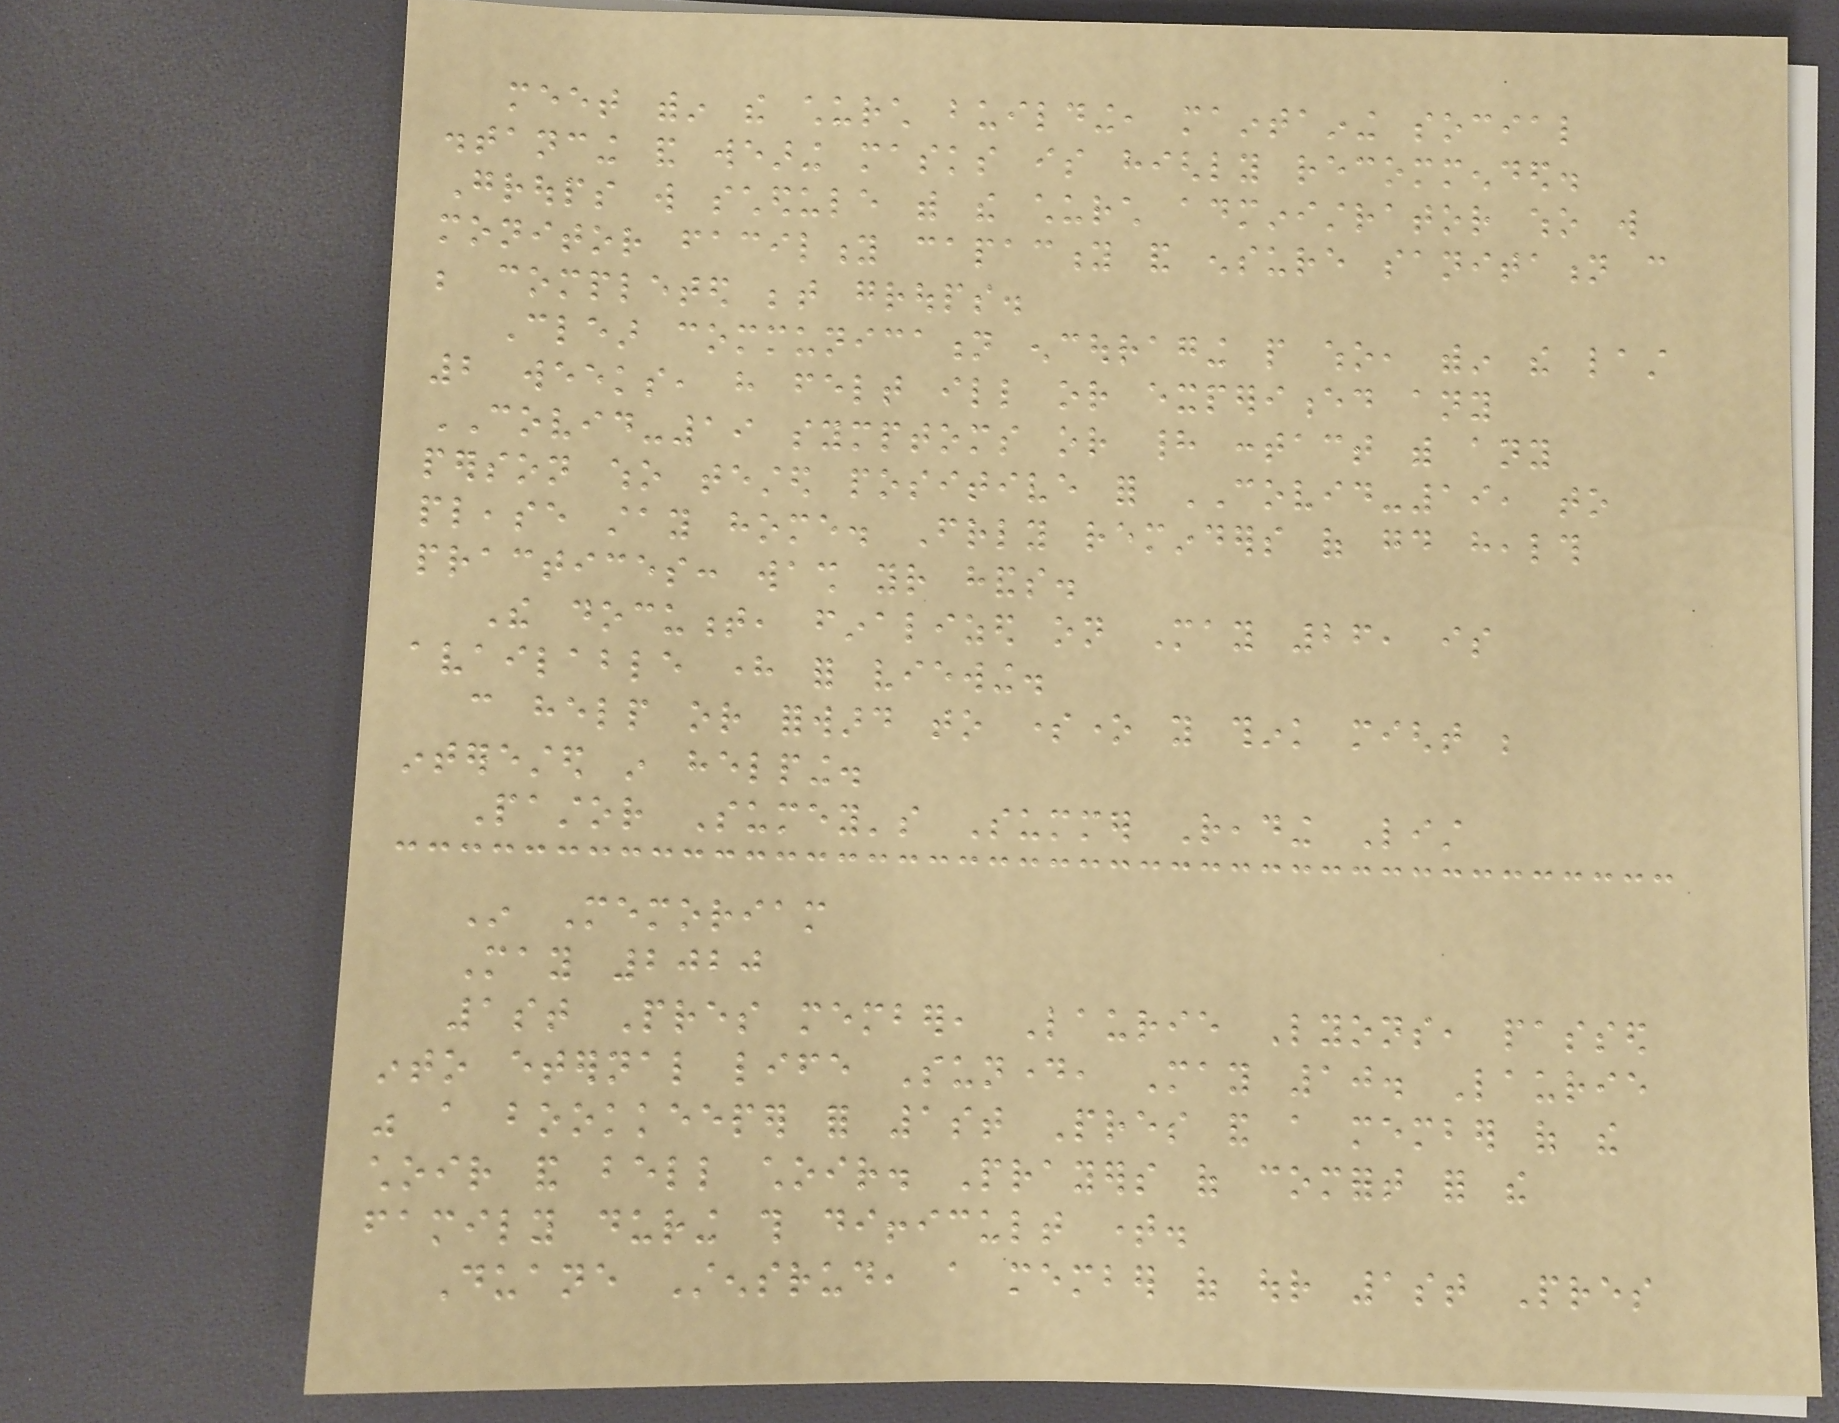meet within the church building, maintaining social
distancing and wearing masks is highly recommended.
Groups will schedule with the church administrator who will
monitor facility capacity and ensure sanitation can
be completed between groups.
Clear communication encouraging people who, within the last
2 weeks, have felt ill or experienced any
COVID-19 symptoms or had contact with any
person who tested positive for COVID-19, to
please stay home. Friendly reminders of good health
practices: wash your hands.
The document, finalized on May 26, is
available here for viewing.
can help or forward to someone you think might be
interested in helping.
Pastor Sumey's Summer Reading List
In Memoriam
May 2020
1st Pres member, Laurie Lyons, passed
into eternal life Sunday, May 10. Laurie
was a bookkeeper for 1st Pres and a member of the
choir and bell choir. Prayers of comfort for the
family during this difficult time.
Duane Stensrud, a member of our 1st Pres
